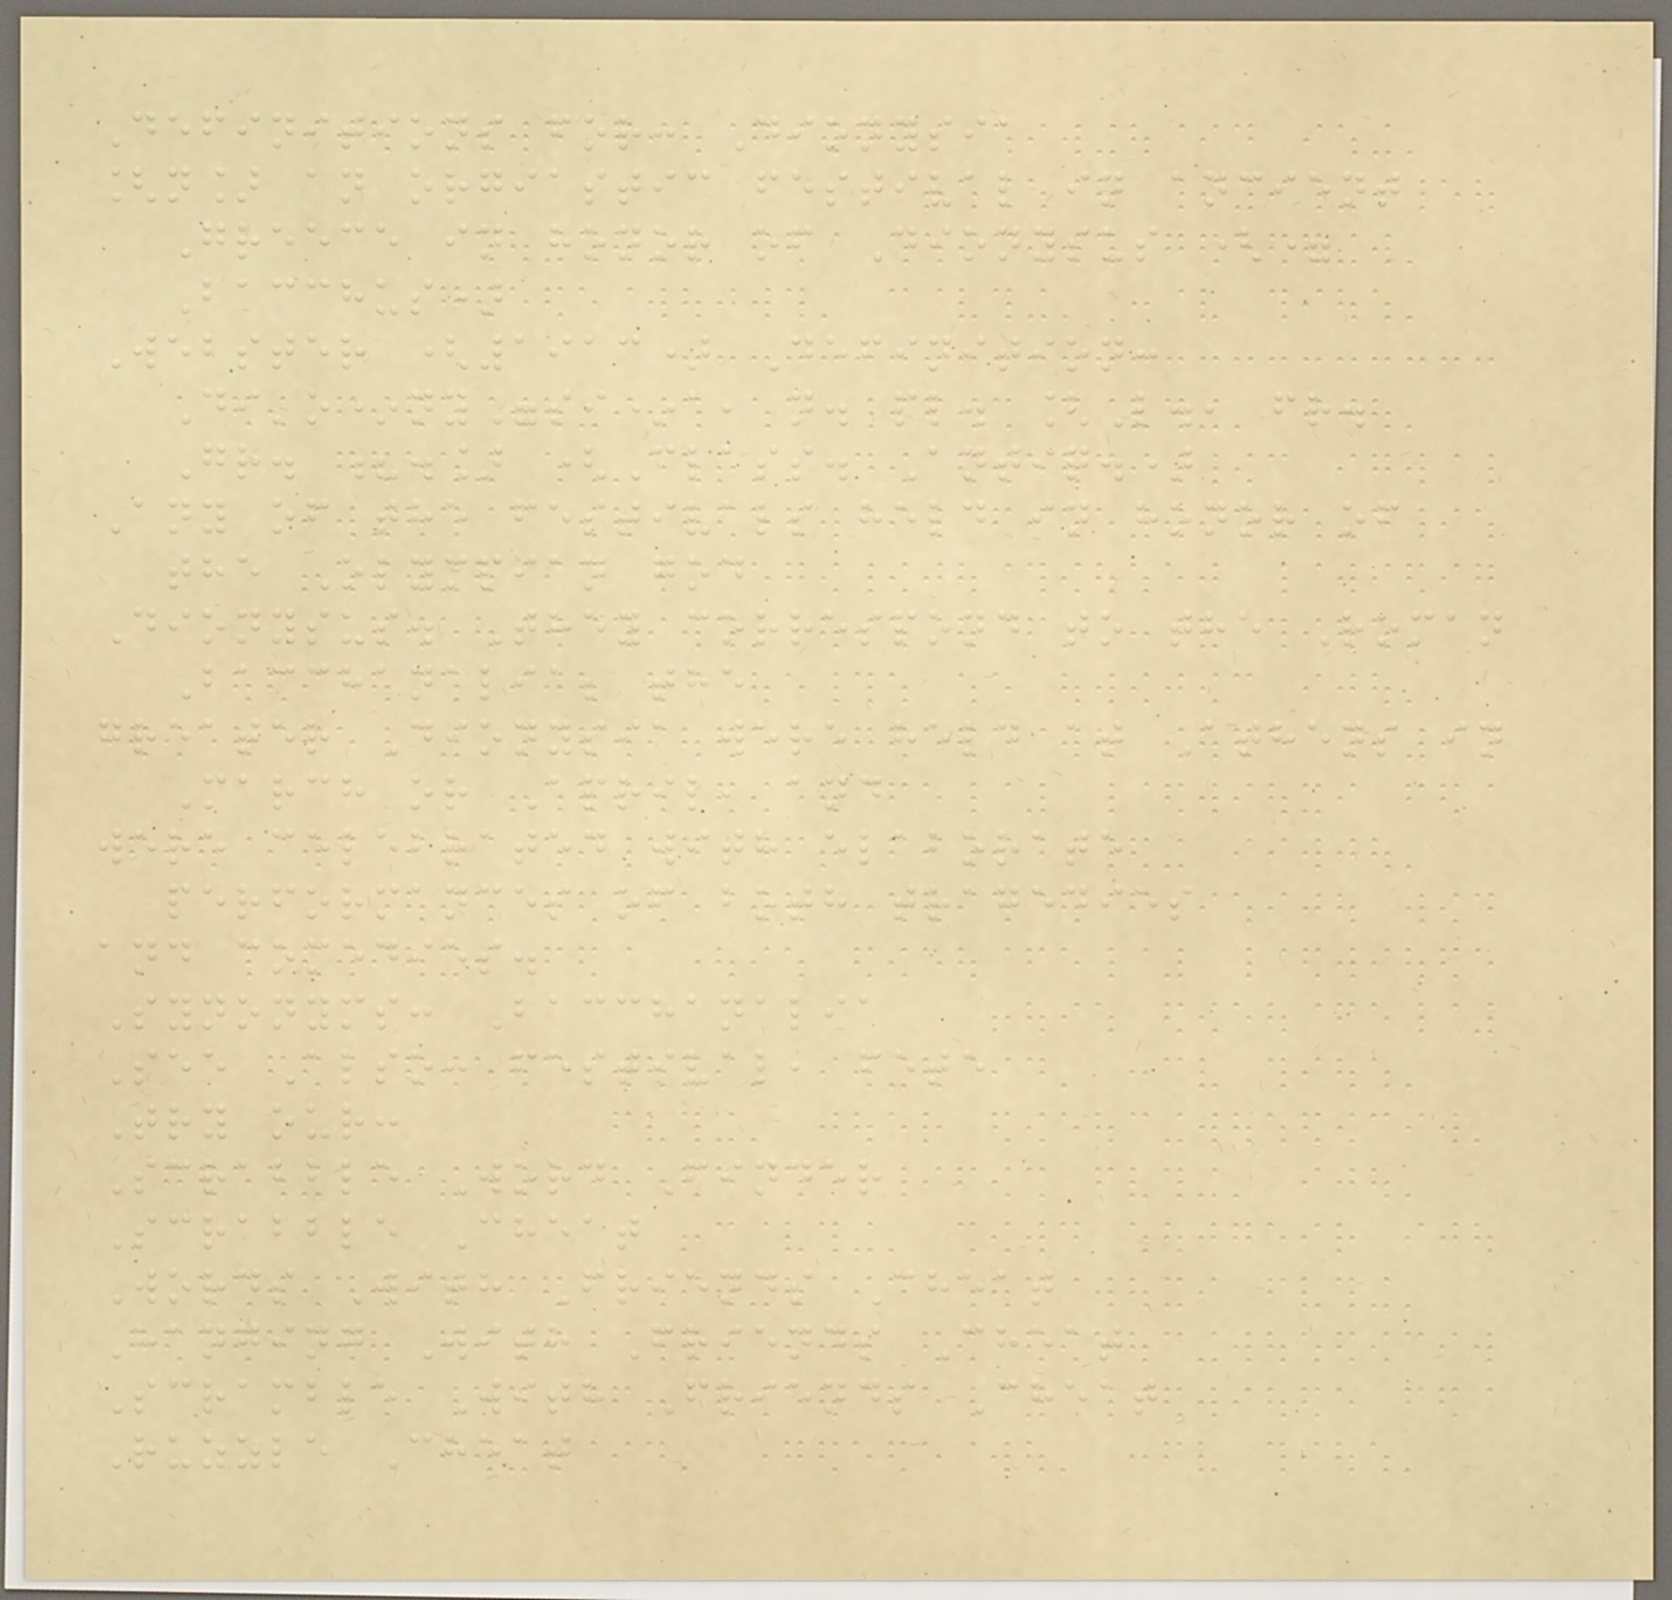Definitions for: Dionysia
[n] an orgiastic festival in ancient
Greece in honor of Dionysus (=
Bacchus)
Webster (1913) Definition:
Di'o*ny"si*a, n. pl. [L., fr.
Gr. ?.] (Class. Antiq.)
Any of the festivals held in honor of
the Olympian god
Dionysus. They correspond to the Roman
Bacchanalia; the
greater Dionysia were held at Athens in
March or April, and
were celebrated with elaborate
performances of both tragedies
and comedies.
Synonyms: Bacchanalia
See Also: festival, fete
Try our:
Scrabble Word Finder
Scrabble Cheat
Words With Friends Cheat
Hanging With Friends Cheat
Scramble With Friends Cheat
Ruzzle Cheat
